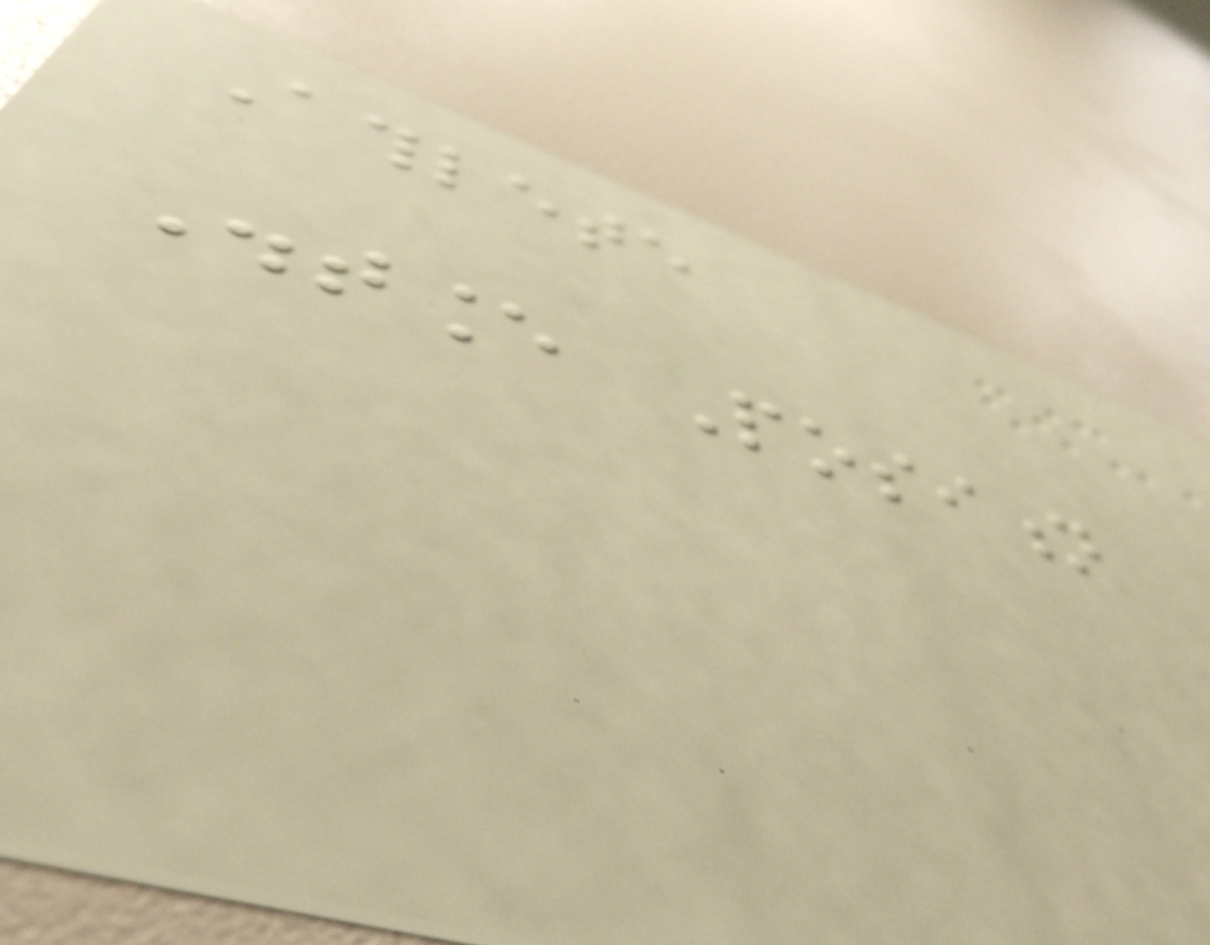Athlete
Distance Position
